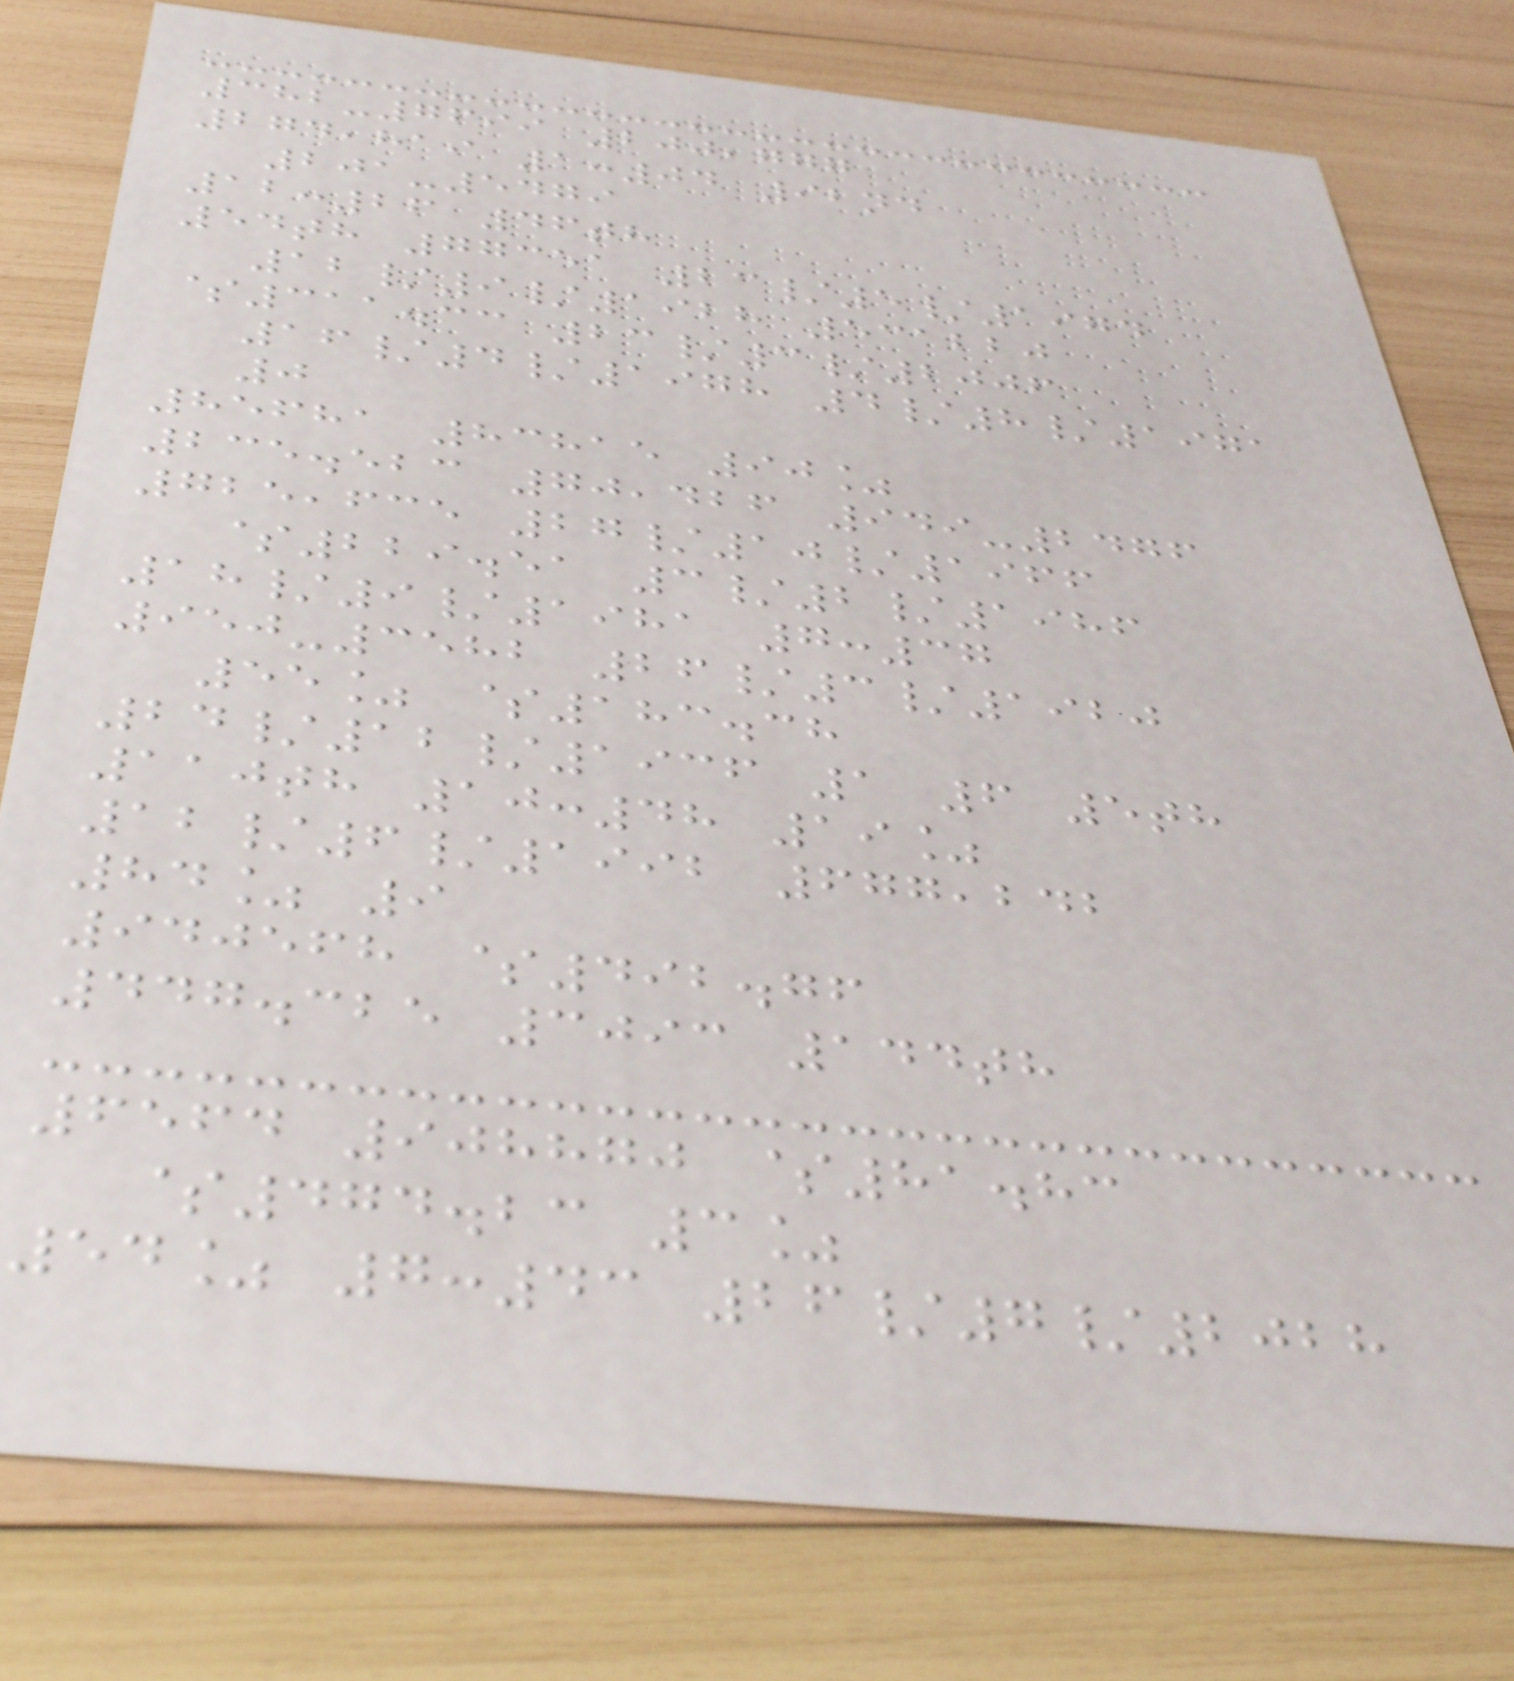382-7699 200,777
274,819 1:04 92nd
201-5479
12:26 46th
54th 77351 23/5/1974
12/9/1928 531220
$311.33 23/3/2006
16/4/1978 4/8/1971
0
85681 83815 90%
235.523 70,426 949-2476
725,635 27/10/1966
$229.51 3/2/1986
18/9/1981 7:37
950-3582 26/3/1920
55% $183.38
24/12/1936 1 6 5th
110th 10:48 19%
12/6/1992 677,242
84% 9
940568 $492.76
447.325 3093 144th
6564 908870 $81.83
$474.23 3%
54% 7:43 26/7/2028
